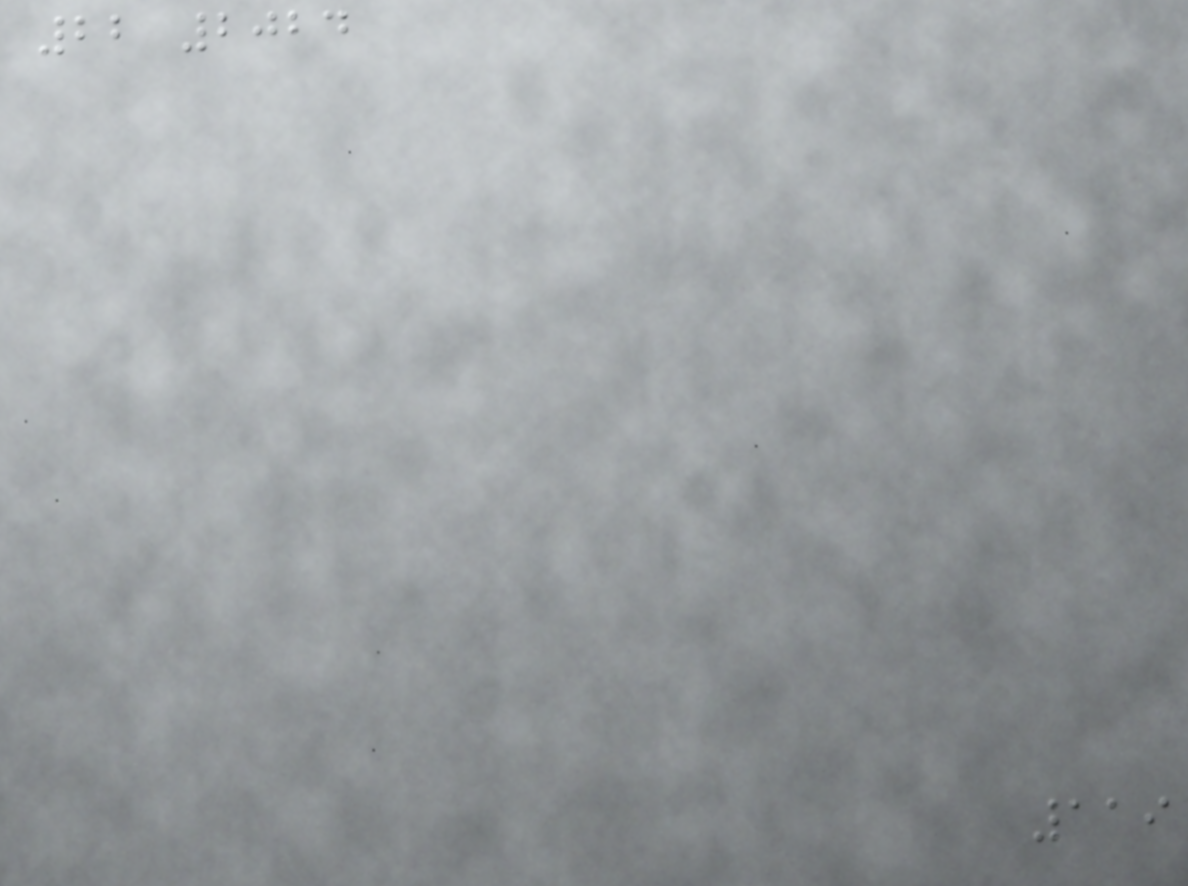22 2024
119
